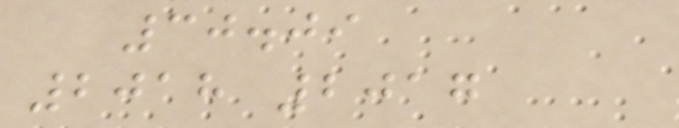30.09
2018 2017
